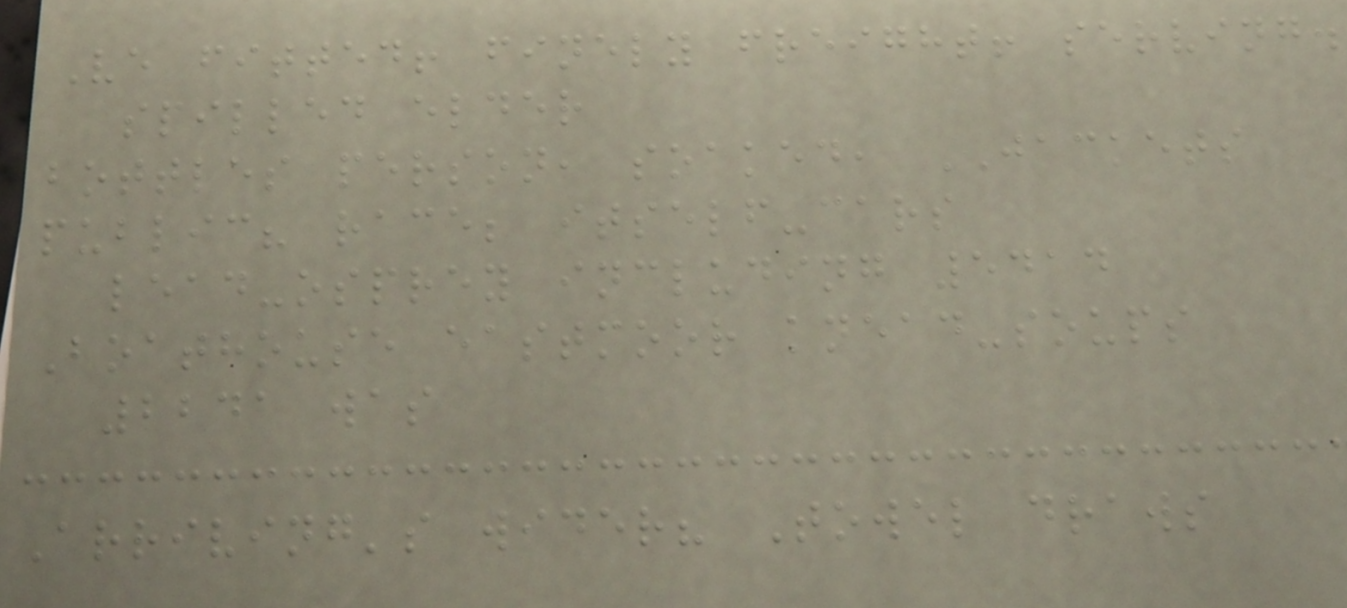Ve fitted! finely freight! serving.
spilled elder
bottles person, soaked, JACKETS
public? race; itself-cars
lead-osprey including 5414
Boathouse eastmoor knead-soups
2241 was
Arriving's wider? Towel draws
